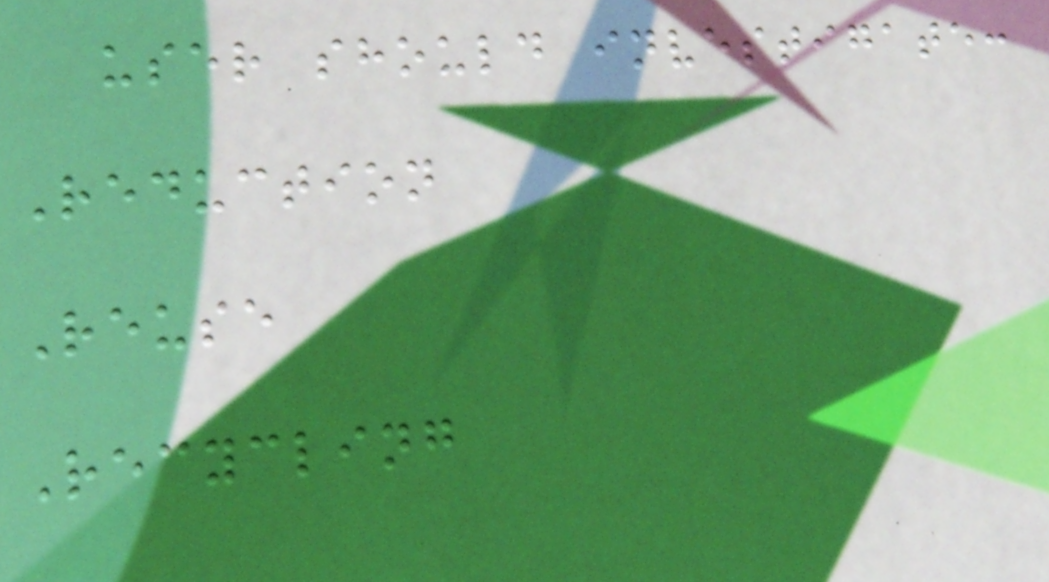user should investigate:
Reduction
Reuse
Recycling
